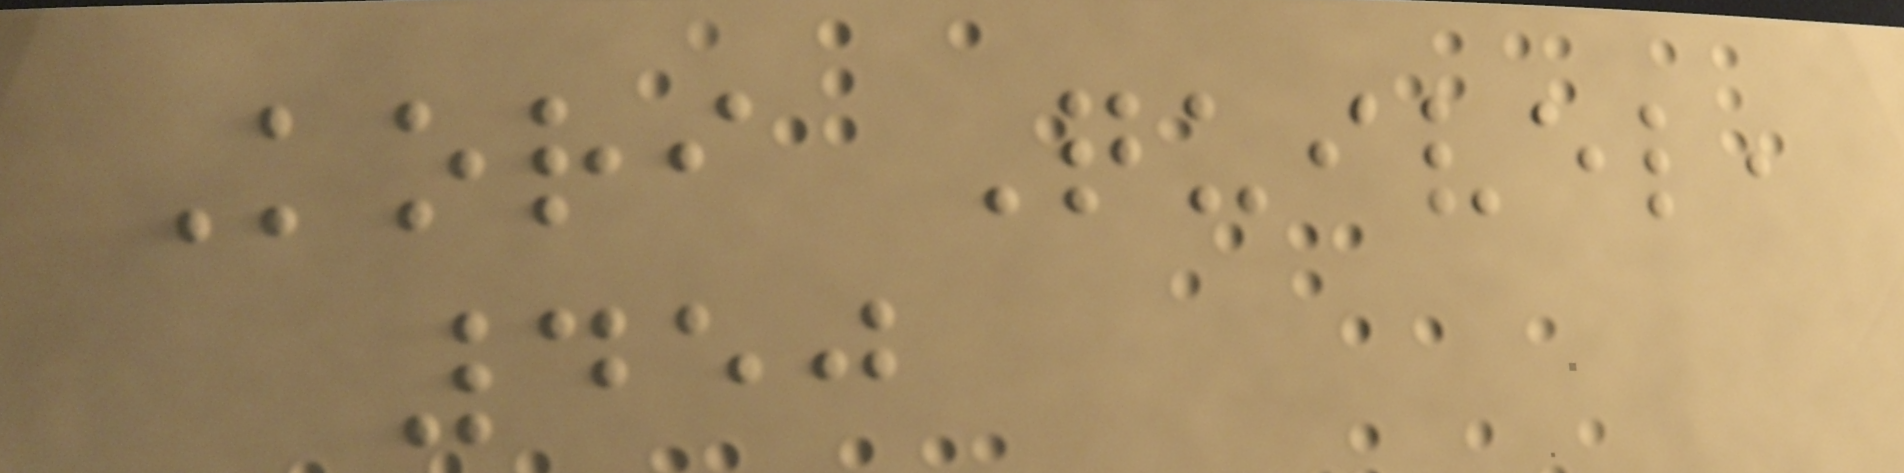Kori Quivel,
450
